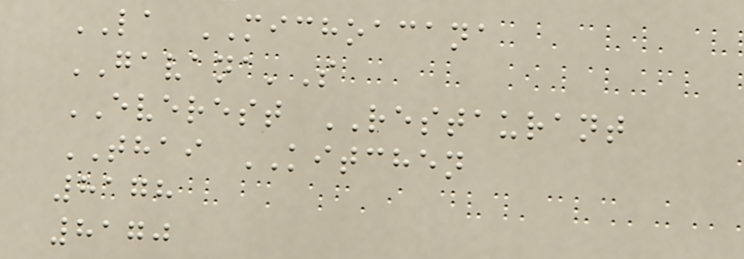LA MICHOACANA
GAVANA'S
EVEREST RESTAURANT
THAI KITCHEN
8178
8170
